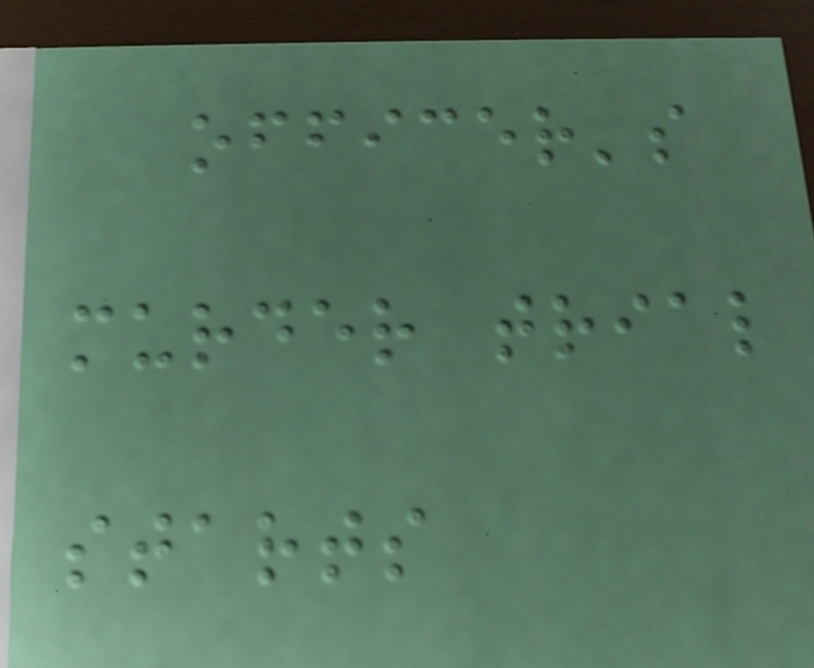officer's
murder trial
starts
